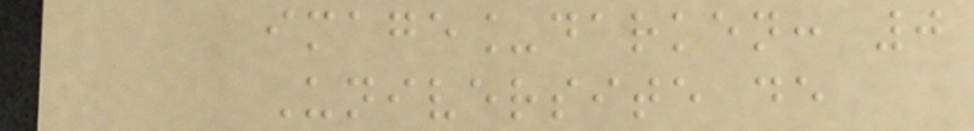image_darken: 0
Universite de
